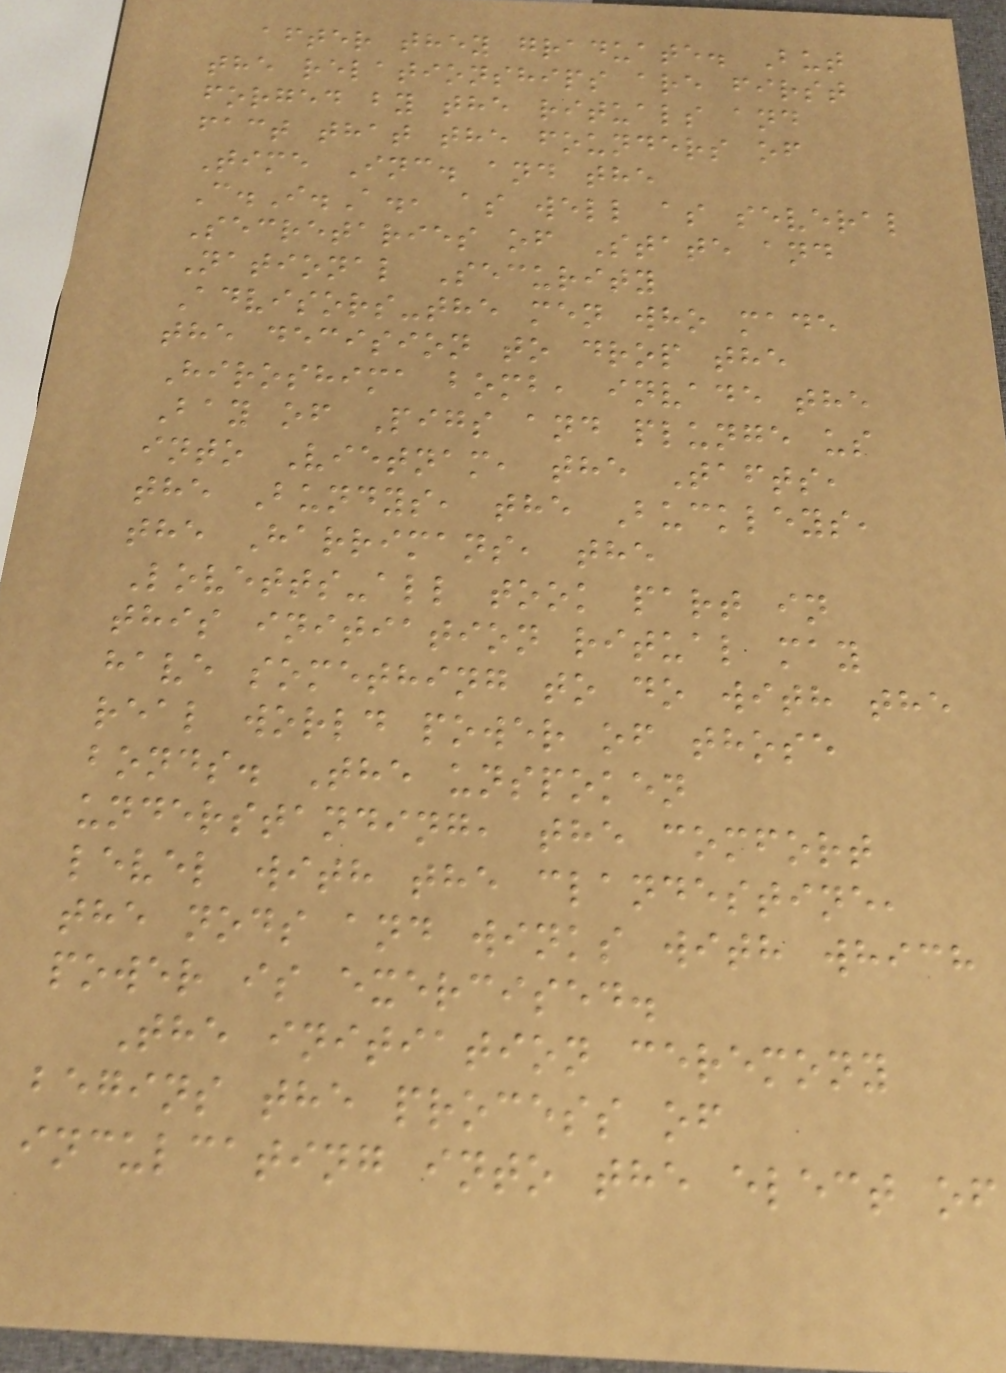after they graduate. But
the relationships are first
forged by the rituals and
fact that the founders of
Time Inc. and the
C.I.A., as well as several
Secretaries of State and
National Security
Advisors-the men who made
the decision to drop the
Hiroshima bomb, invade the
Bay of Pigs and plunge us
into Vietnam, the Tafts,
the Bundys, the Buckleys,
the Harrimans, the
Lovetts-all took part in
this initiation ritual may
have something to do with the
real world power of those
bonds. The unspoken
understanding, the comfort
level with the clandestine,
the nods and winks with which
power is exercised.
The initiation ceremony
begins the process of
inculcating into the elect of
